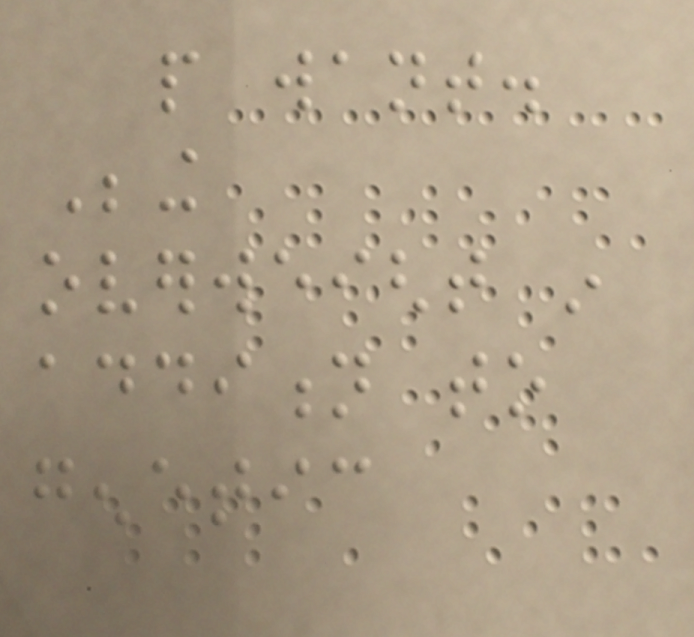people want.
Being
overweight in
addition to
genetic
